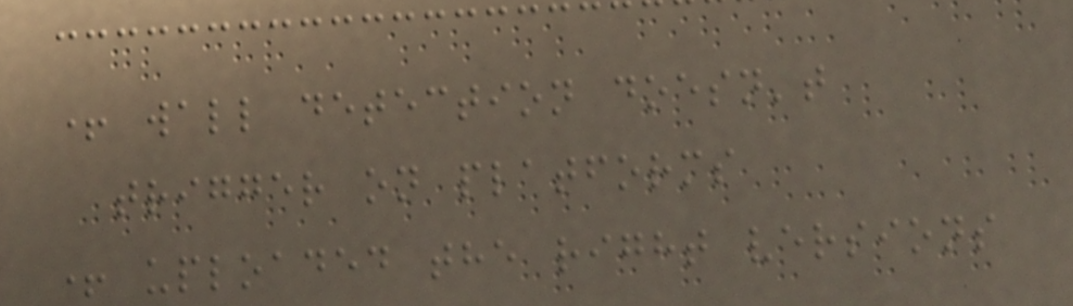+ wall detection doesn't
trigger on platforms
+ uploaded the right versions
